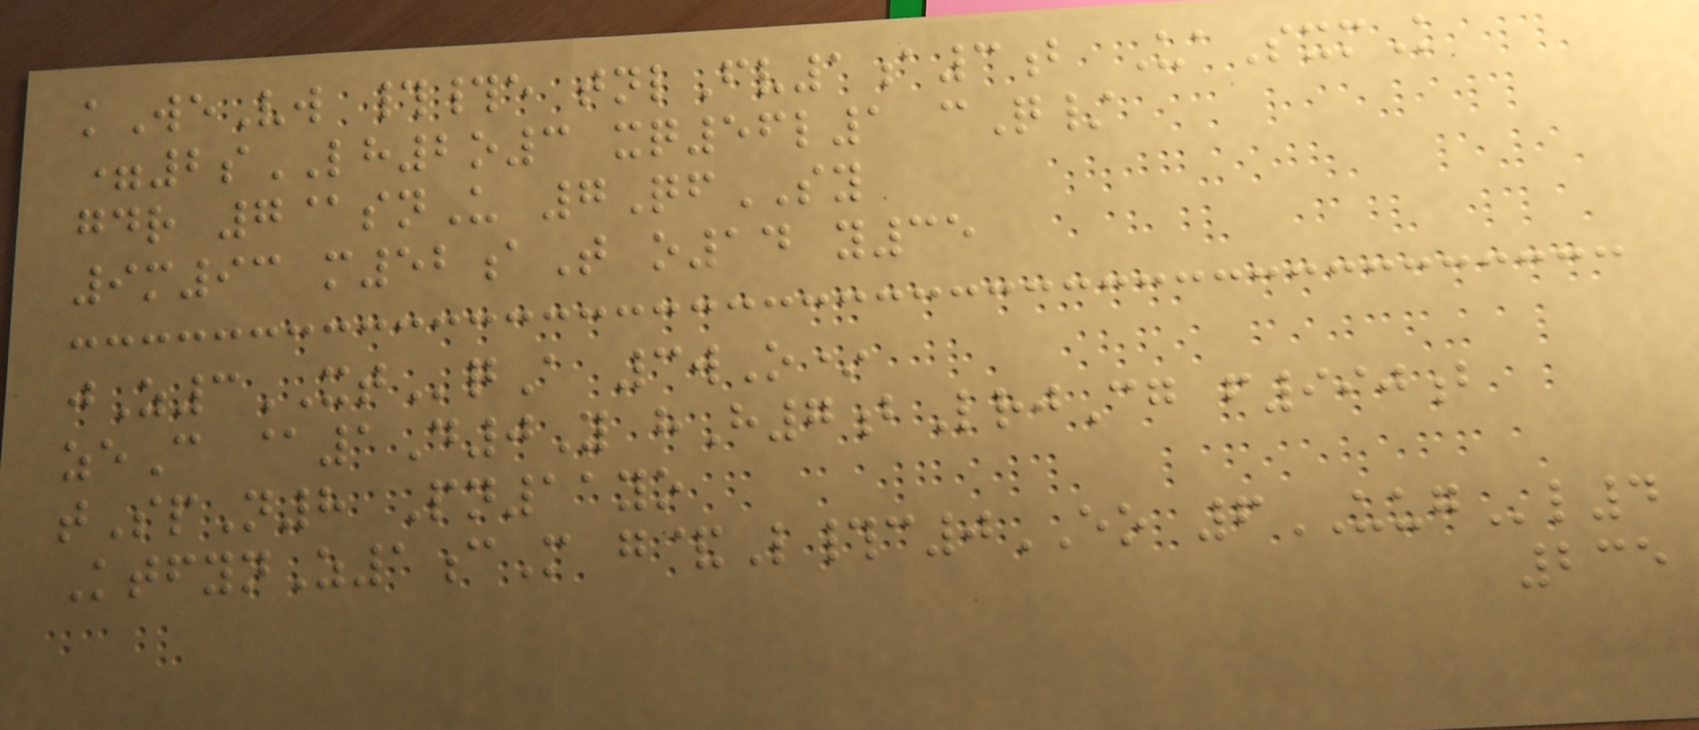kWeVw ##e tnlFv1a3b UaSxmK
=2sLH2o3 xq56l1 cQ/
gdr 7@snU 7QfSY
9m93 m52aT o14 y35
jZ3XTqA 3wO*
zeC @1D0Y hH7bLrjCg f990b
tSpN8 Pn11yo
KtfynZ1cM g&L#c0EO 6UUGl4
235
